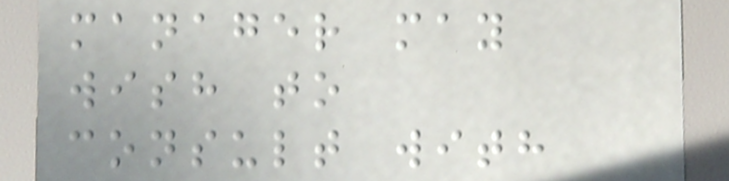manager may
wish to
consult with
